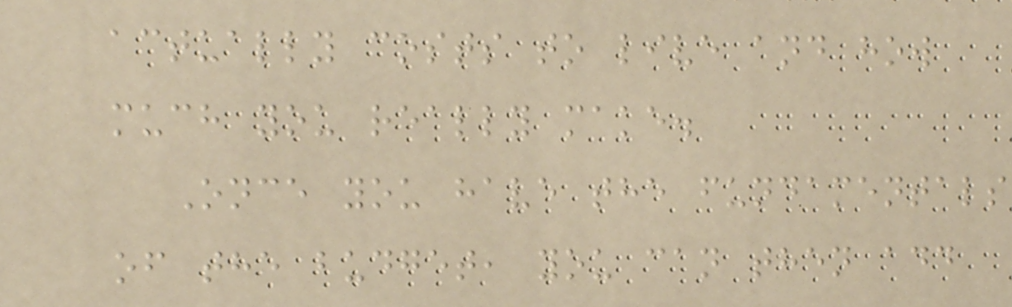actually costs to live and how
much you really make.
Once you have the fundamentals
of the budget, you can then add
